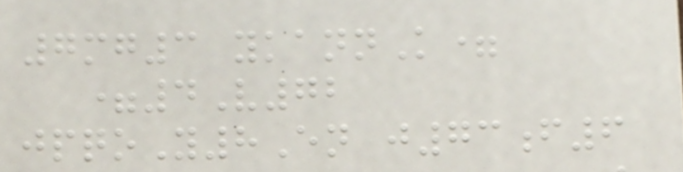7mg3 ykannK=
=4V72
jpqoY8En j73f6
